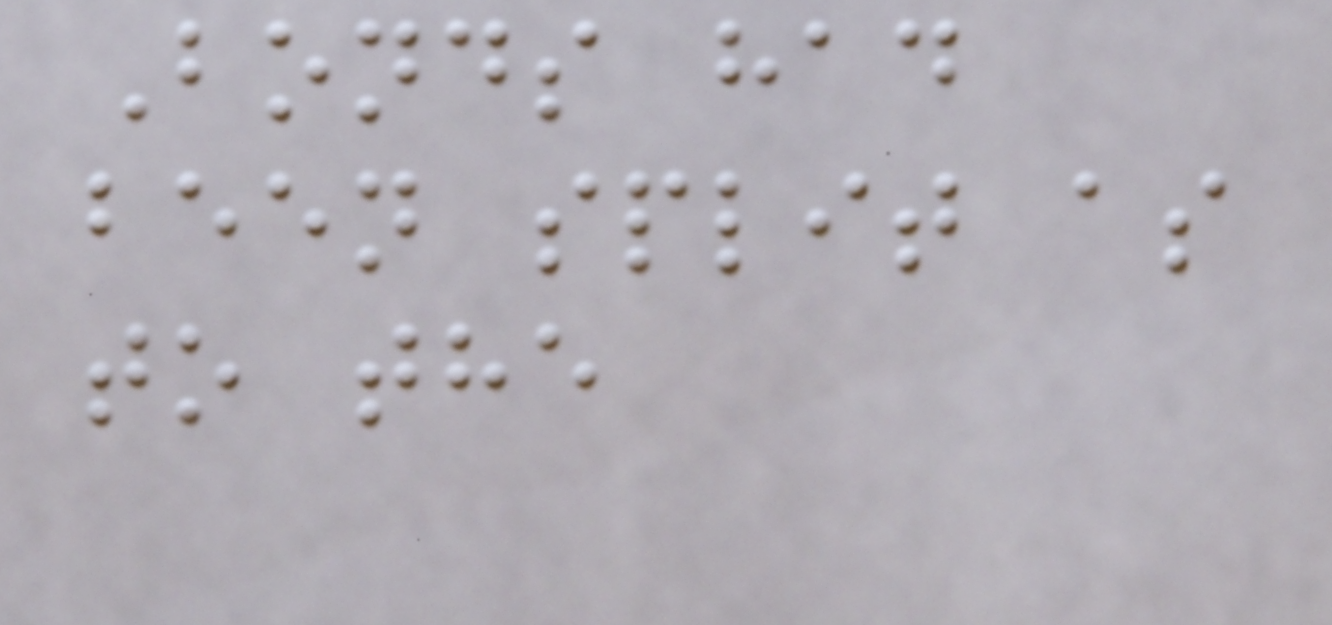Bonds had
been split as
to the
